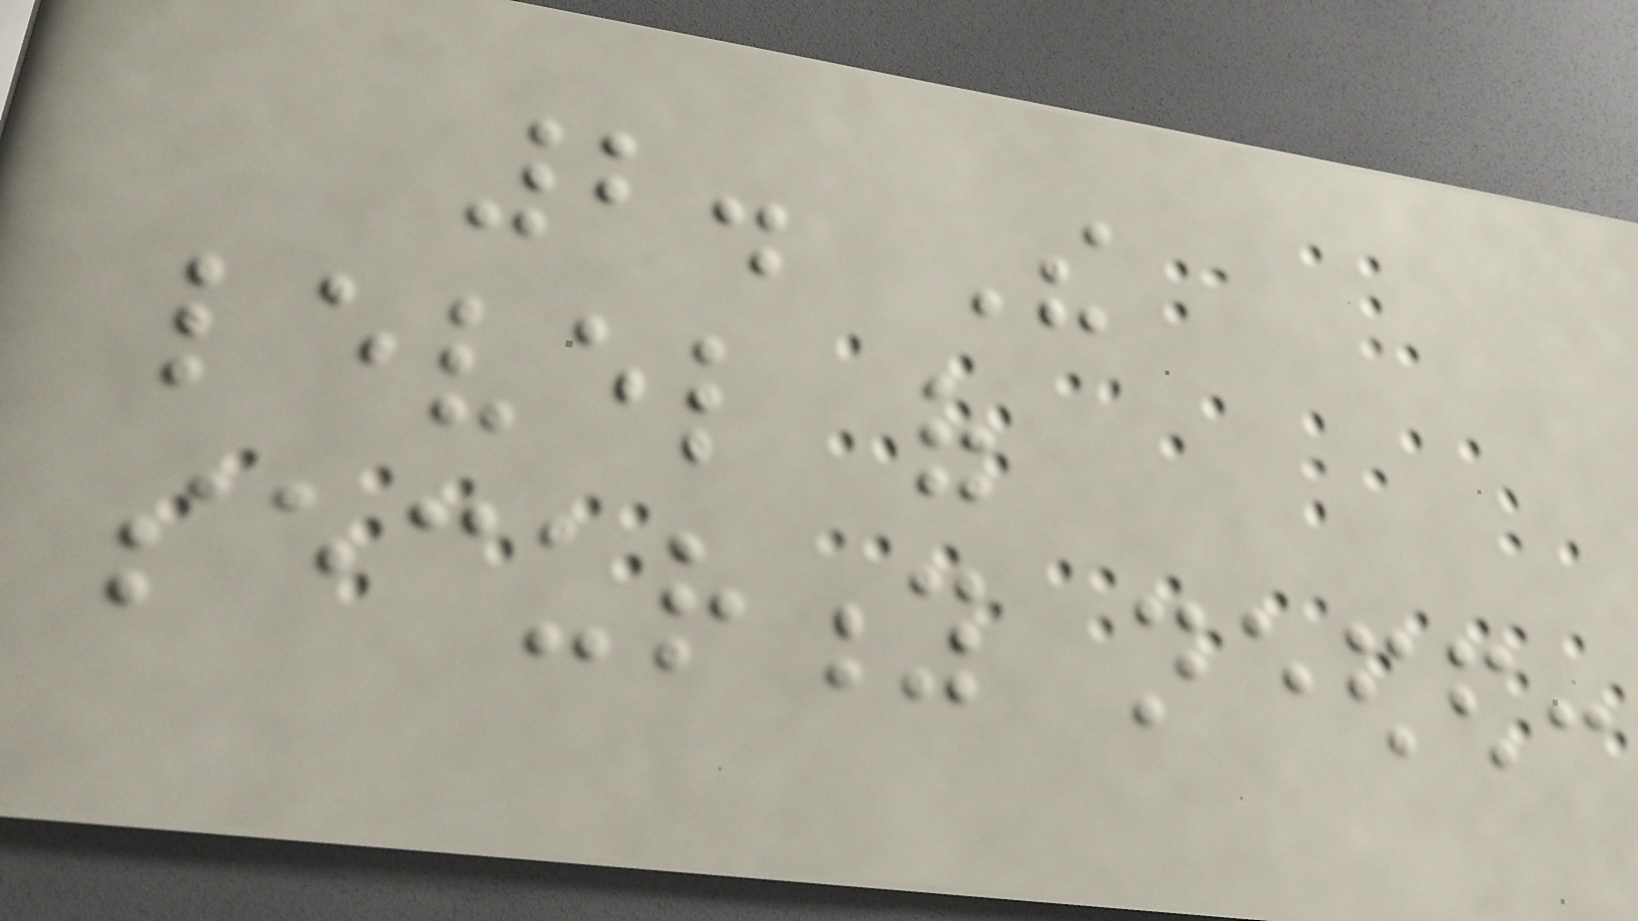2. The
level of
security needed:
